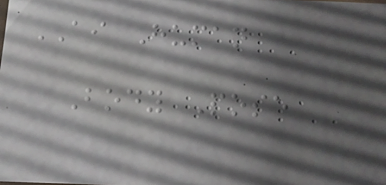AI Human
Body Pose
